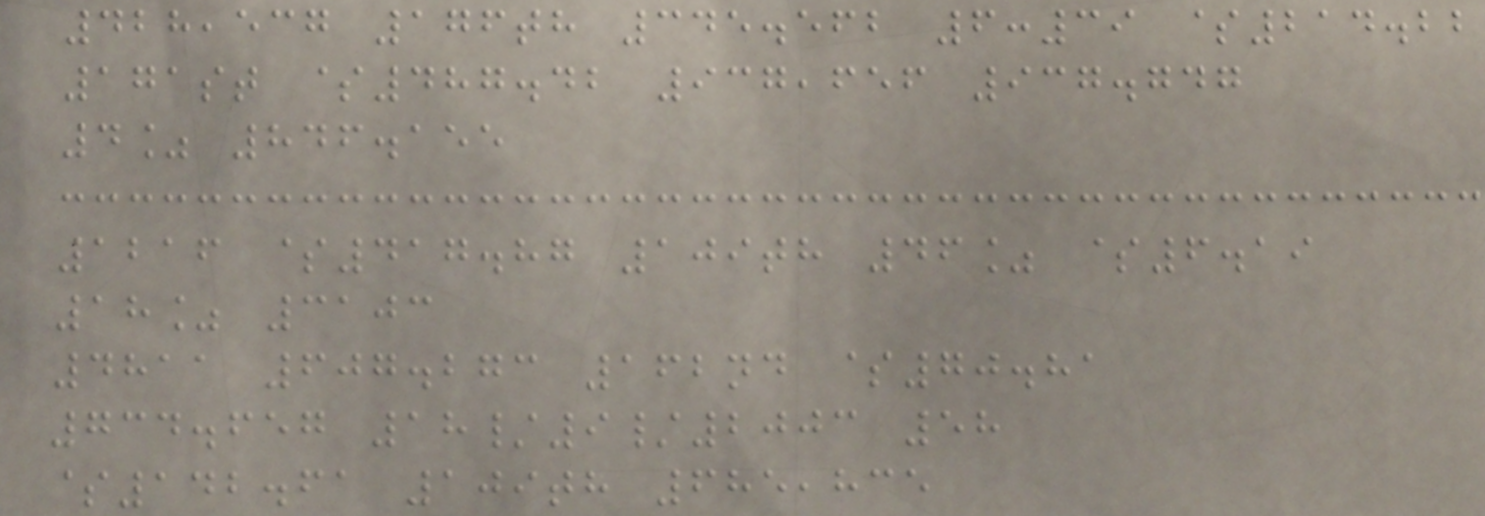428,537 176th 345.562 6:39 $214.22
171st $487.42 937,656 937.747
4% 846.155
1216 $417.87 109th 46% $6.19
18% 3103
4811 607.273 162nd $70.81
734.657 18/9/2003 58
$142.61 109th 685,835
